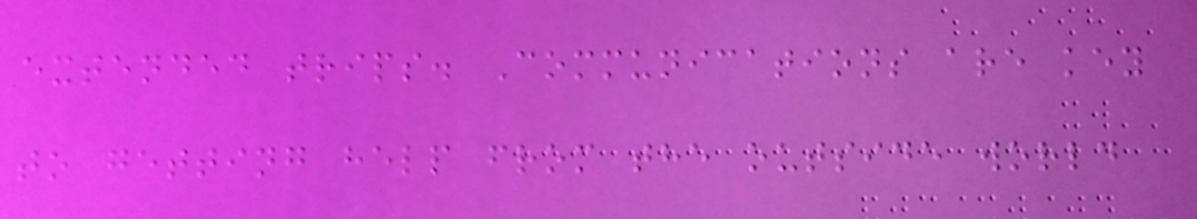extended trips. Communications are key
to getting help from the outside world
